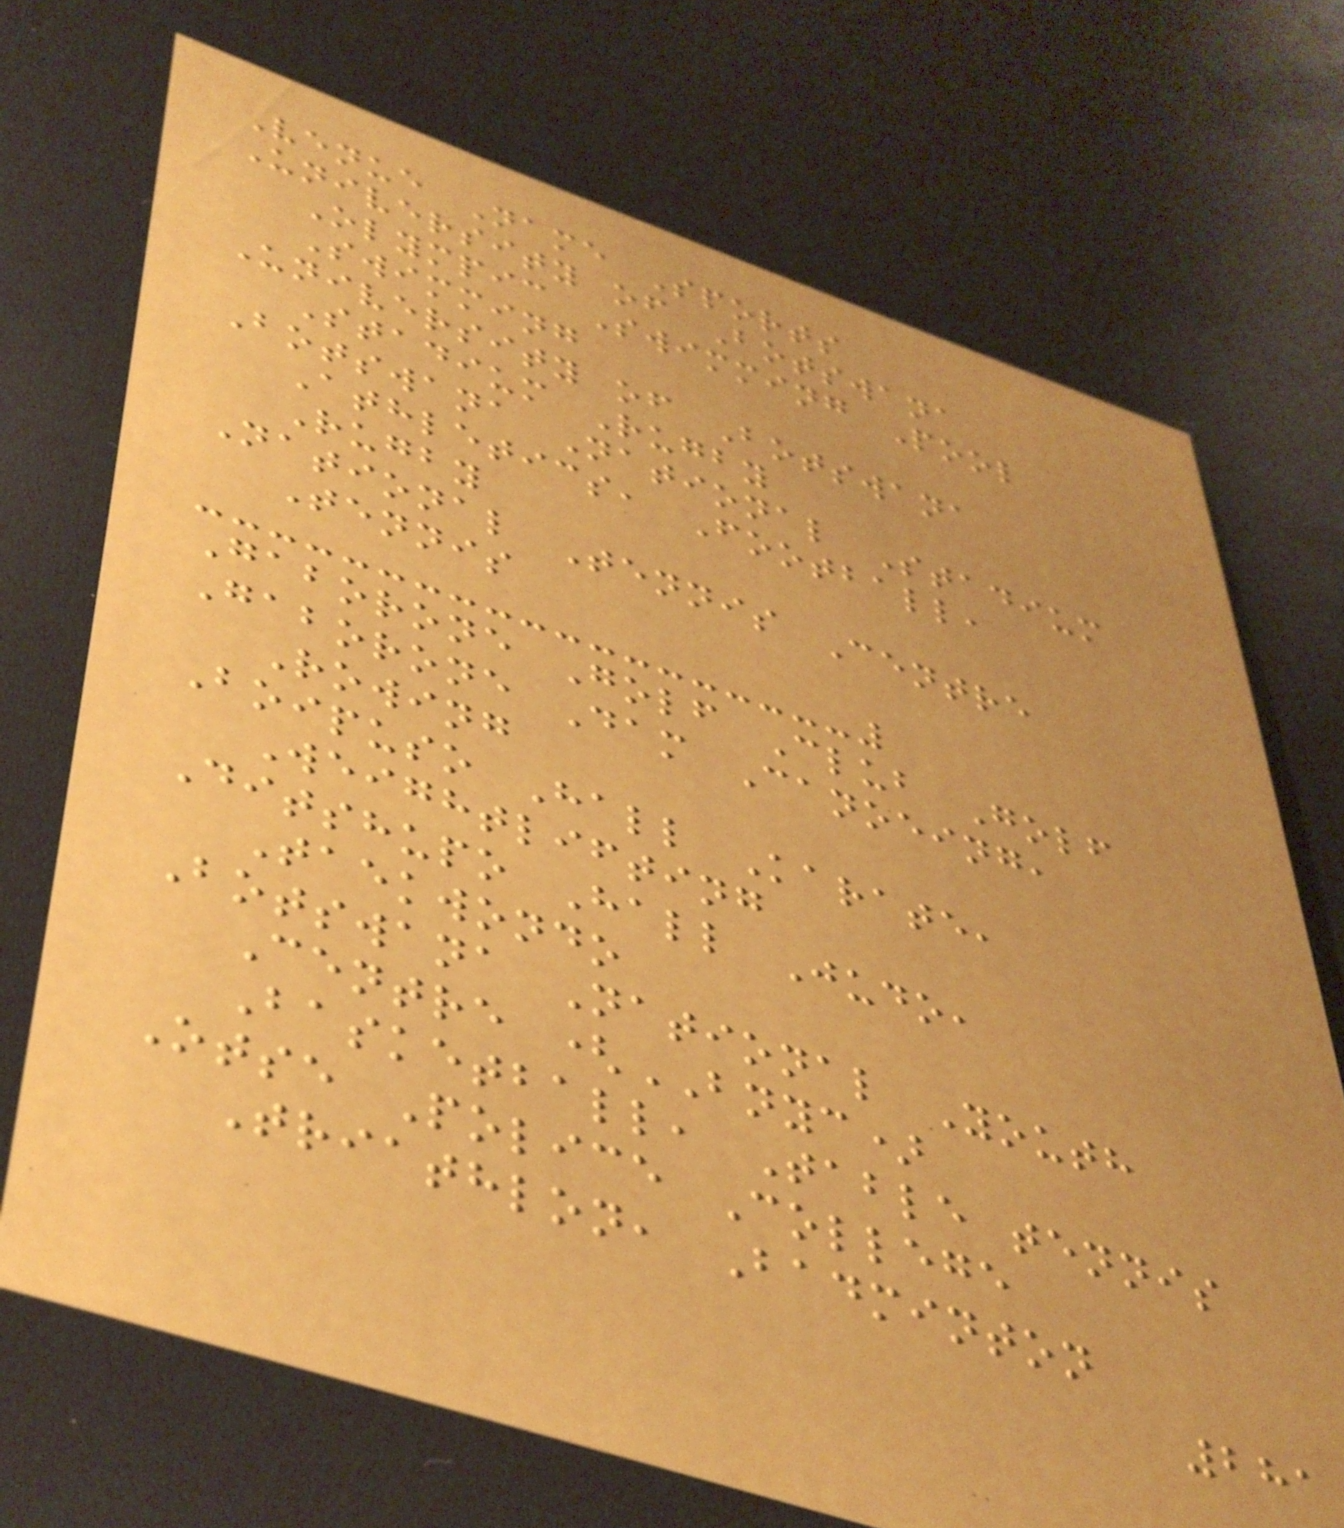Venue Name Sports
University of Botswana
Olympic Swimming Pool
Swimming
University of Botswana
Stadium Rugby
Botswana National Stadium
Athletics, Football,
Rugby
National Tennis Centre
Tennis
Gaborone Golf Club Golf
Gaborone Dam Canoeing,
Rowing
Boipuso Hall Karate,
Weightlifting
Ditshupo Hall Judo,
Taekwondo
Botswana National Youth
Centre (BNYC)
Basketball, Table tennis
Otse Police College
Triathlon, Badminton
281
